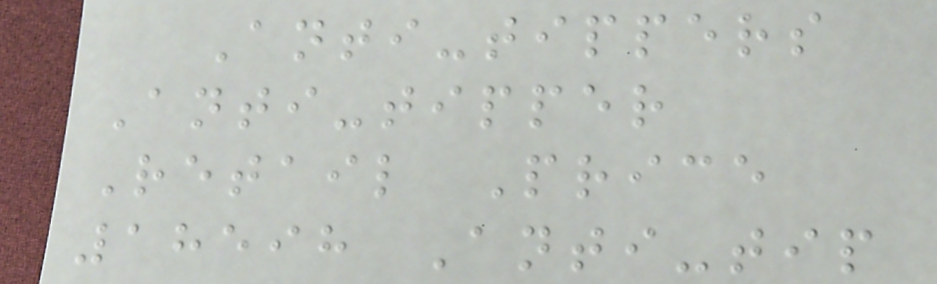Anti-tippers
Anti-tipper
Retail Price
18598 Anti-tip
